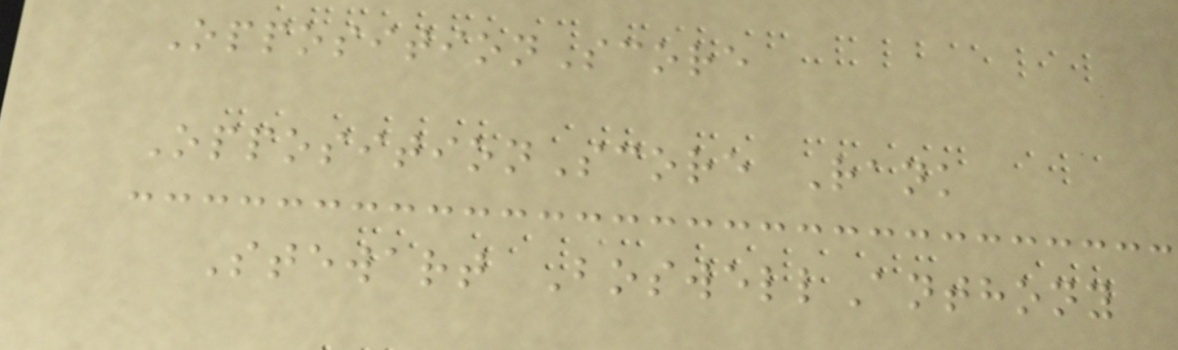OppositionScore
OppositionScore Rank
Stewart BoswellAnthony
